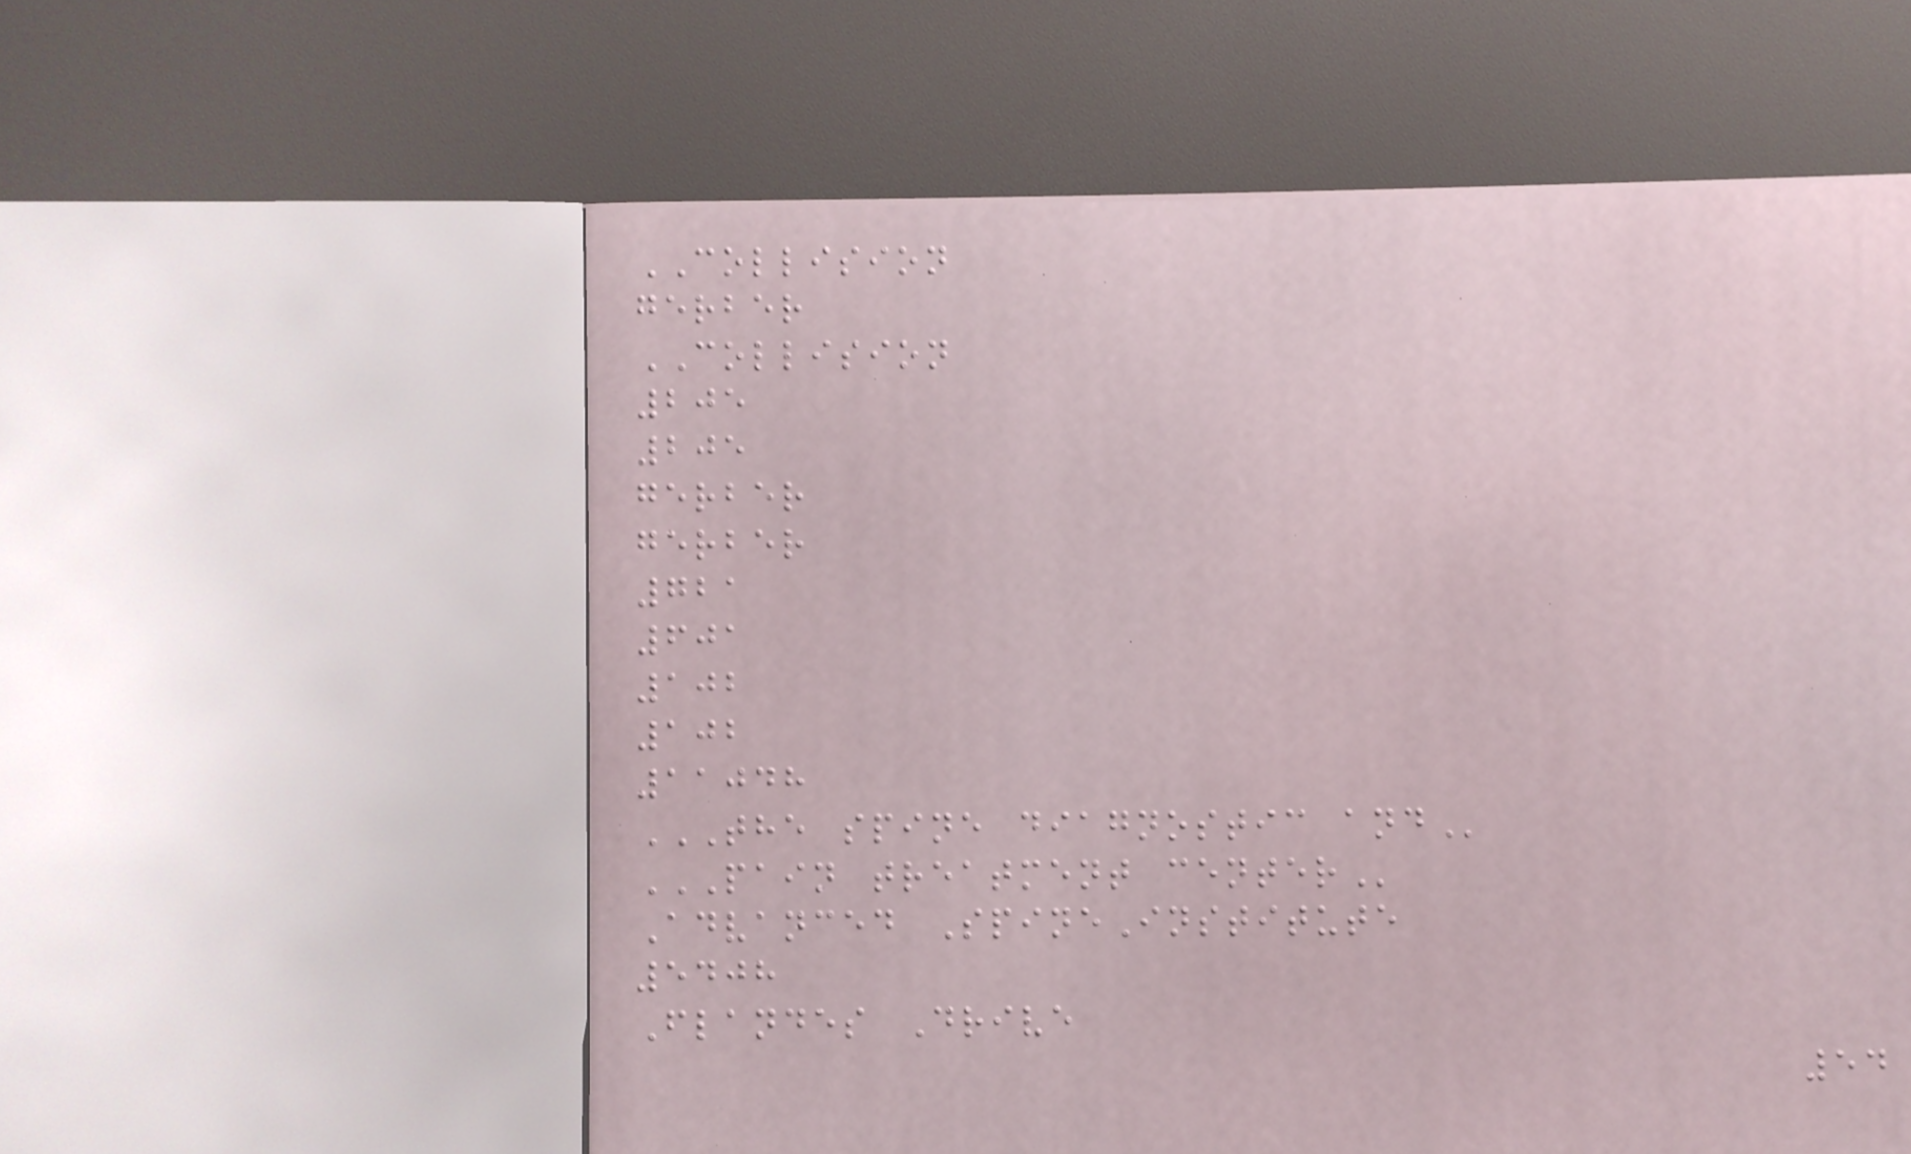COLLISION
gerber
COLLISION
205
205
gerber
gerber
721
601
102
102
11048
THE SPINE DIAGNOSTIC AND
PAIN TREATMENT CENTER
Advanced SpineInstitute
5408
Flandes Drive
54
